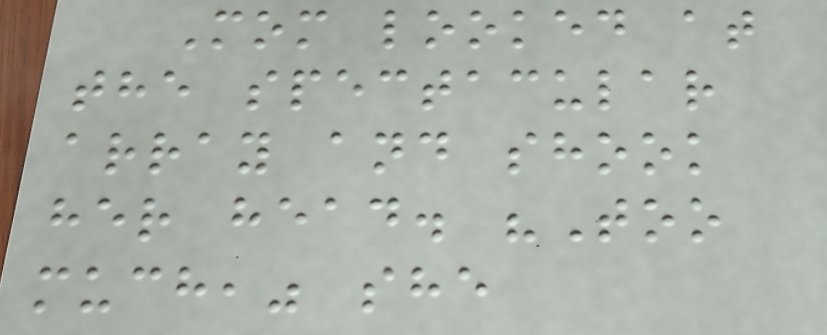Mom looked at
the spectacular
array and shook
her head. "Too
much," she
